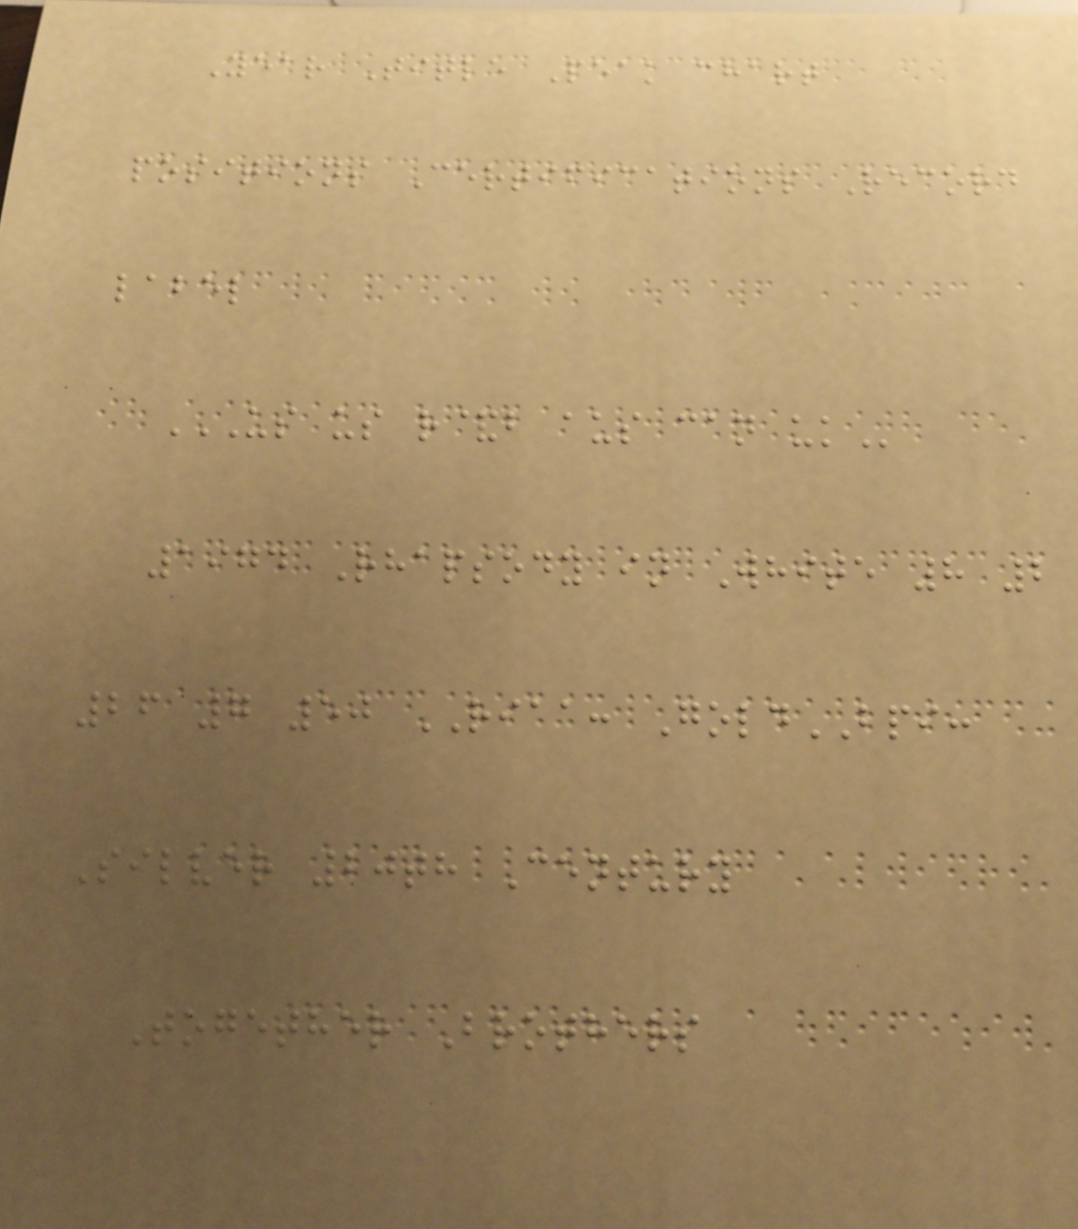Year Title Peak chart
positions Certifications Record
label
US US R&B AUS CAN UK
1974 Rhapsody in White 8 2
26 7 50 RIAA: GoldBPI:
Silver 20th Century
Together Brothers
